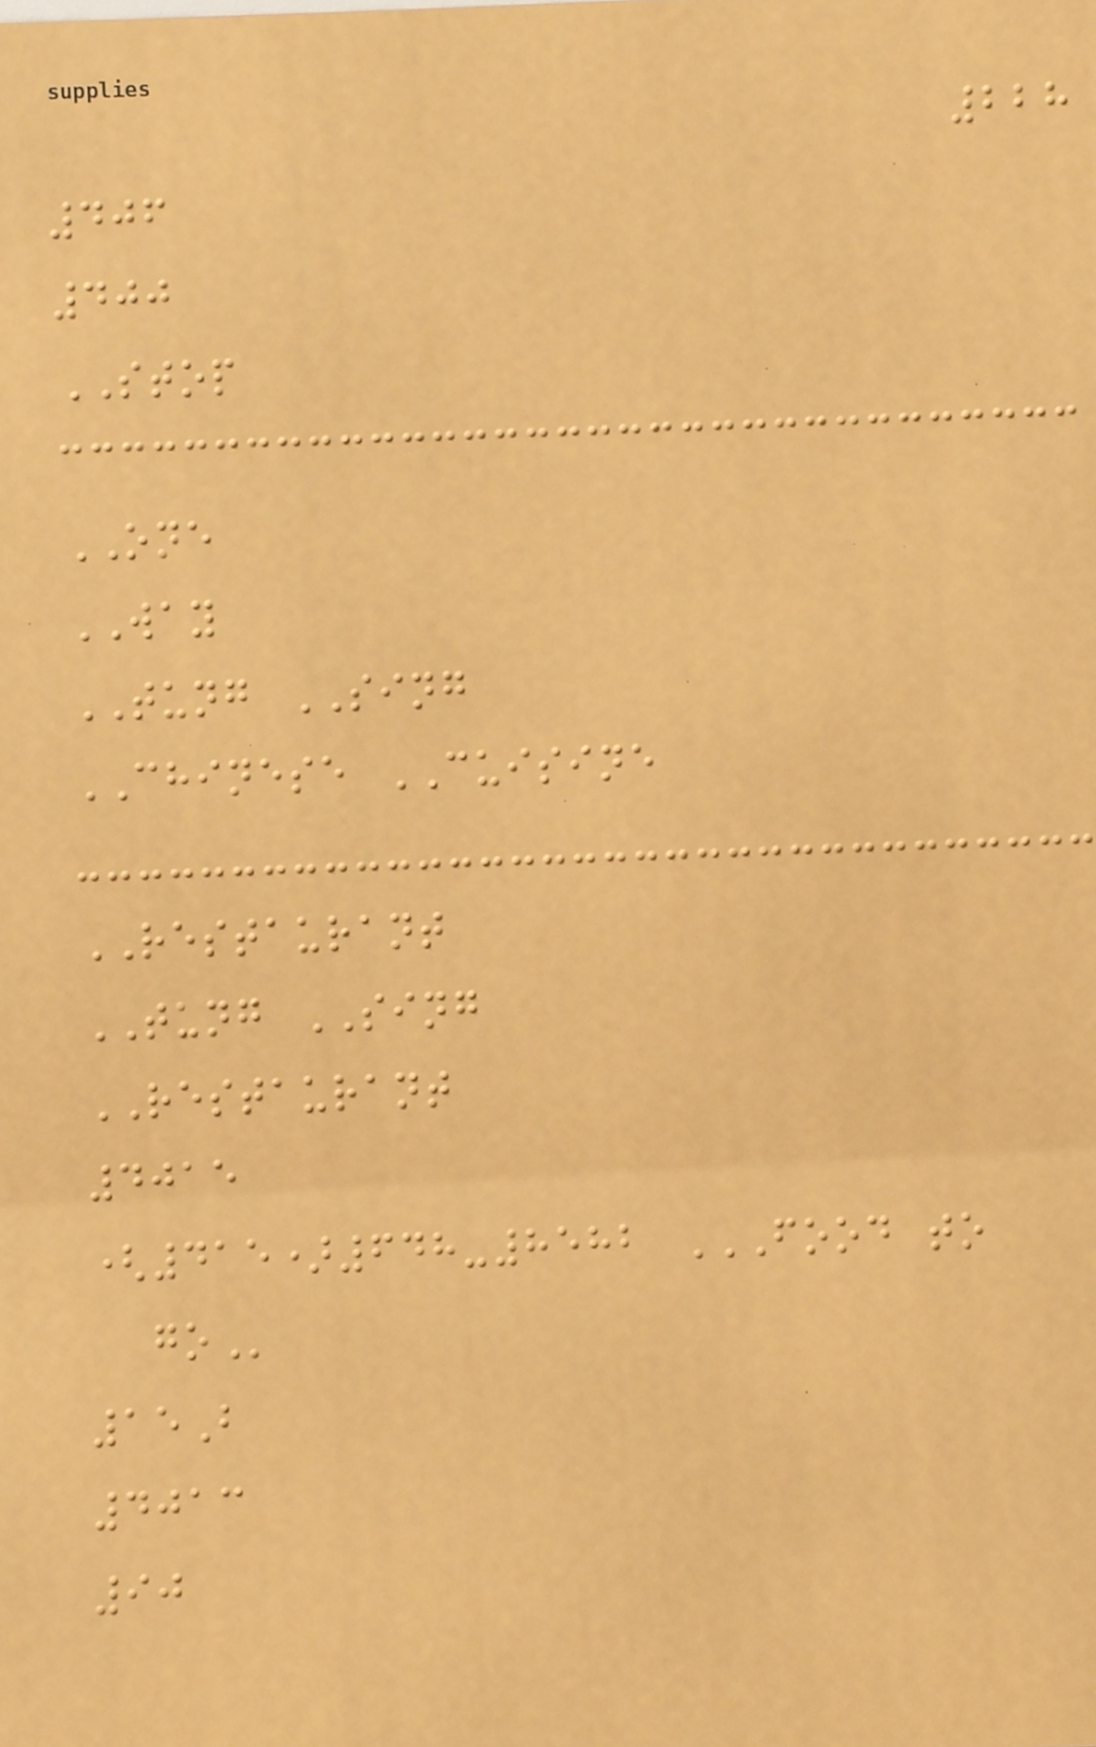228
406
400
STOP
ONE
WAY
TUNG SING
CHINESE CUISINE
RESTAURANT
TUNG SING
RESTAURANT
4015
(415)648-8582 FOOD TO
GO
15B
4013
90
